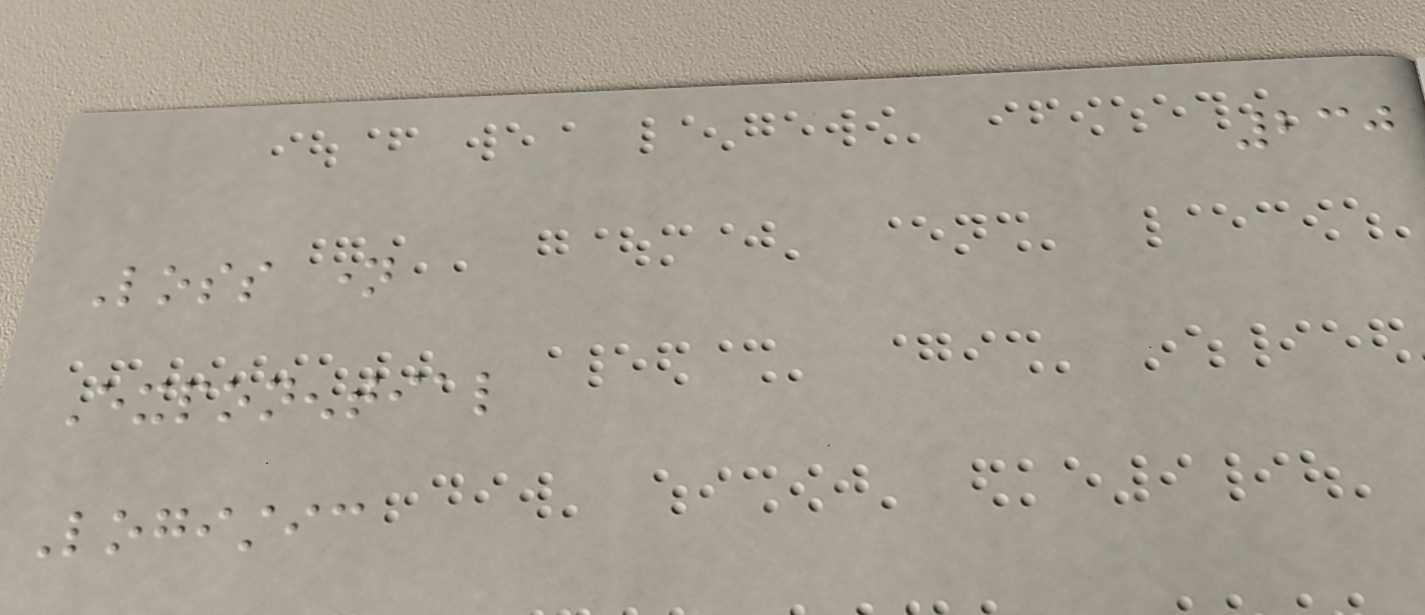230
Loss name
Exponential
Logistic
